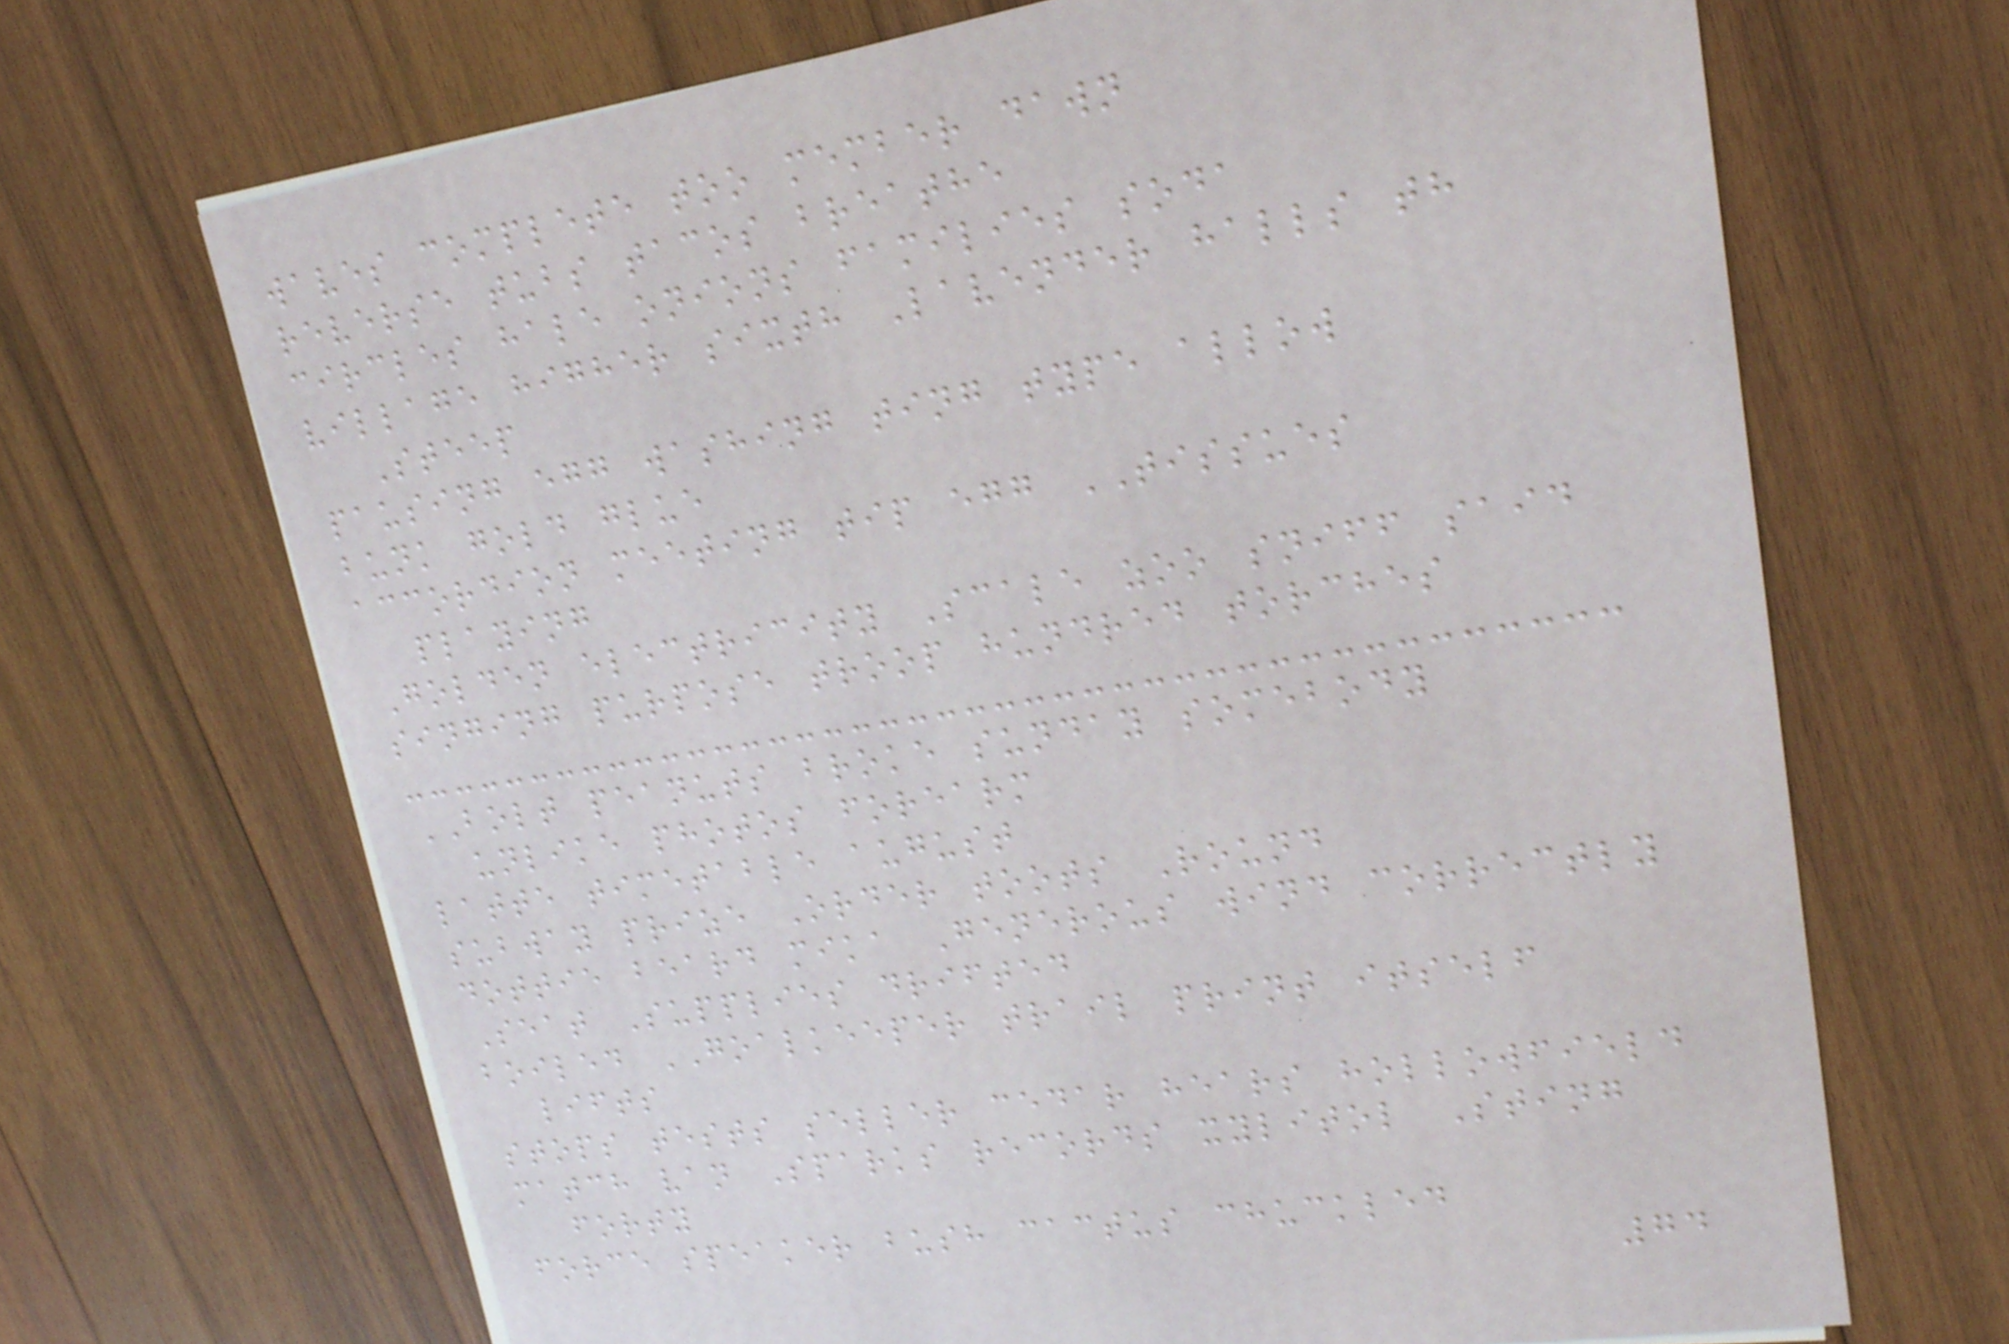waves complete too member dawn
reverse tubs tacos breathe
circles hale onions families soda
village higher sixth Lavender halls th
Steep
pausing egg washing ting type allow
bunk gold glue
accordion meeting tip egg TISSUES
playing
Golden electricity Scale zoo sniff said
singing purpose troop hundred torches
BOLT peanuts broke sunday somebody
unlike photos forearm
latte timetable august
subway prize Order toots Round
dottie beard mika Generous wind correctly
Seat Supplies drifted
boiled GOALKEEPER trail print itself
lifts
stops tests seller cedar hears hollowfield
match van Sparks records xylitol Sting
forty
force speaker bush cactus chuckled
74
